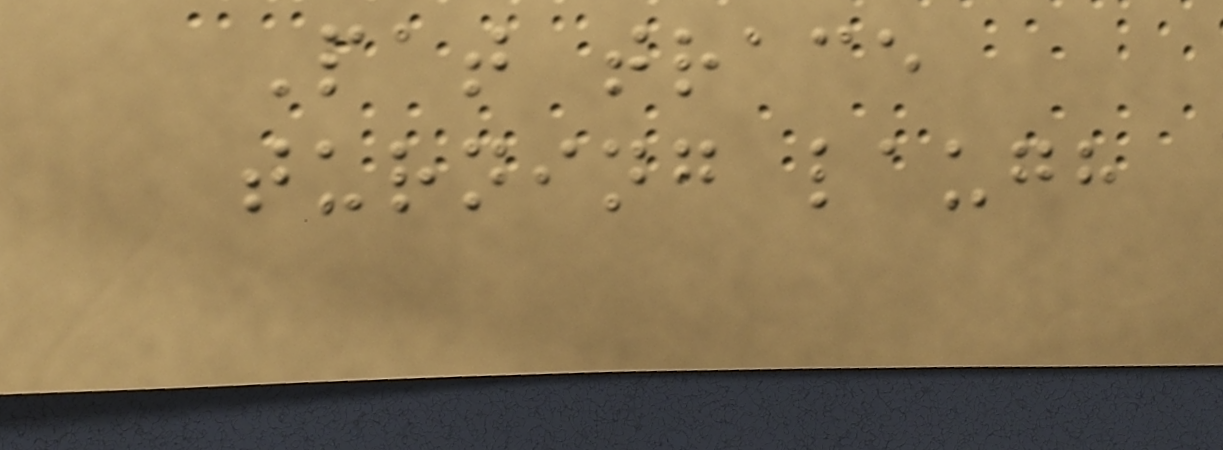Pat trace
turning laugh
